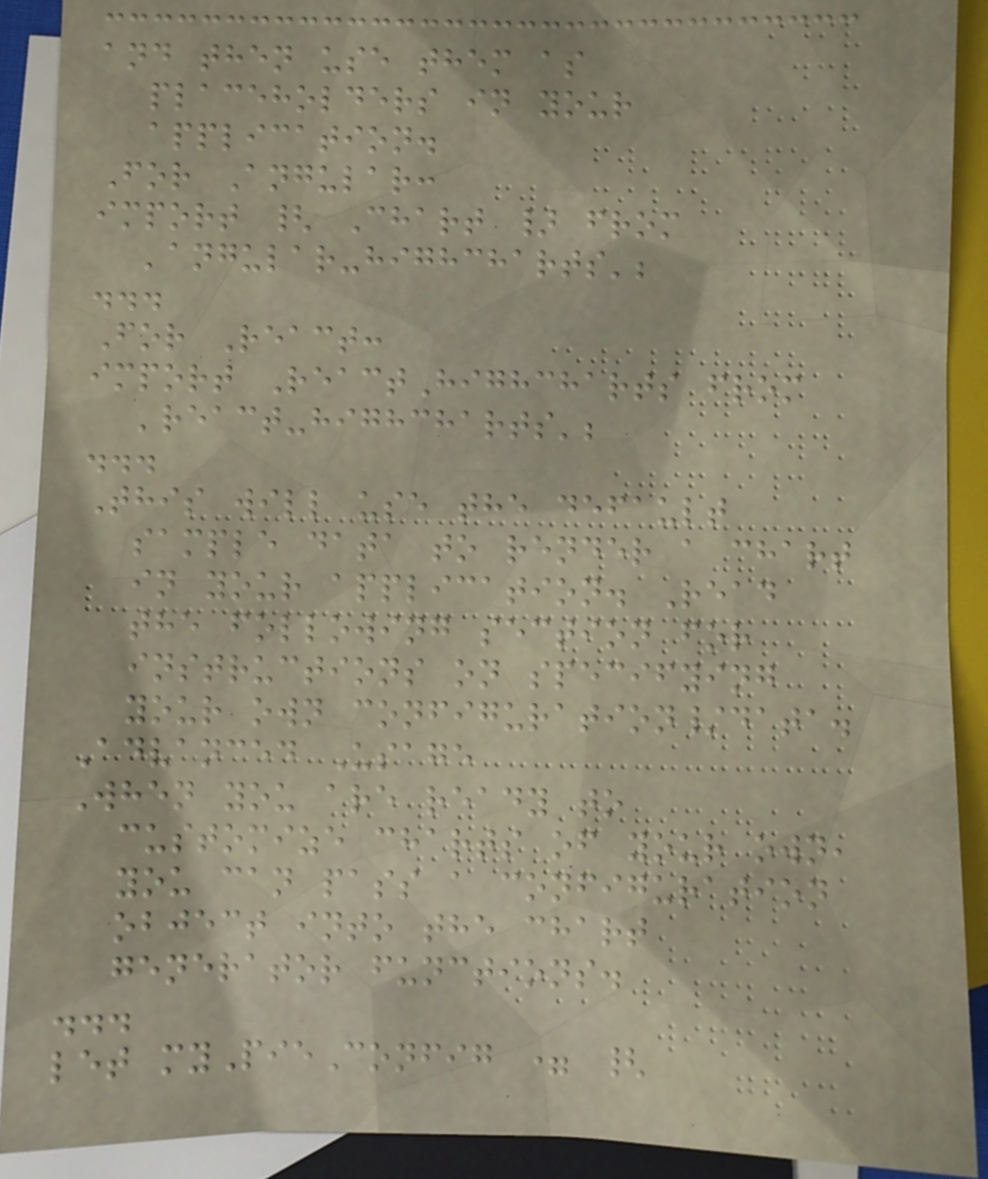and then use them as
placeholders in your
application.
For Angular:
import { Chart } from
'angular-highcharts';
...
For React:
import ReactHighcharts from
'react-highcharts';
...
This will use the default
sample data to render a chart
in your application. Read
the following section for
instructions on specifying
your own configuration/data.
Advanced Usage
When you are ready to
customize charts of your own,
you can pass a configuration
object into the chart
generator functions.
...
let myPieConfig = {
